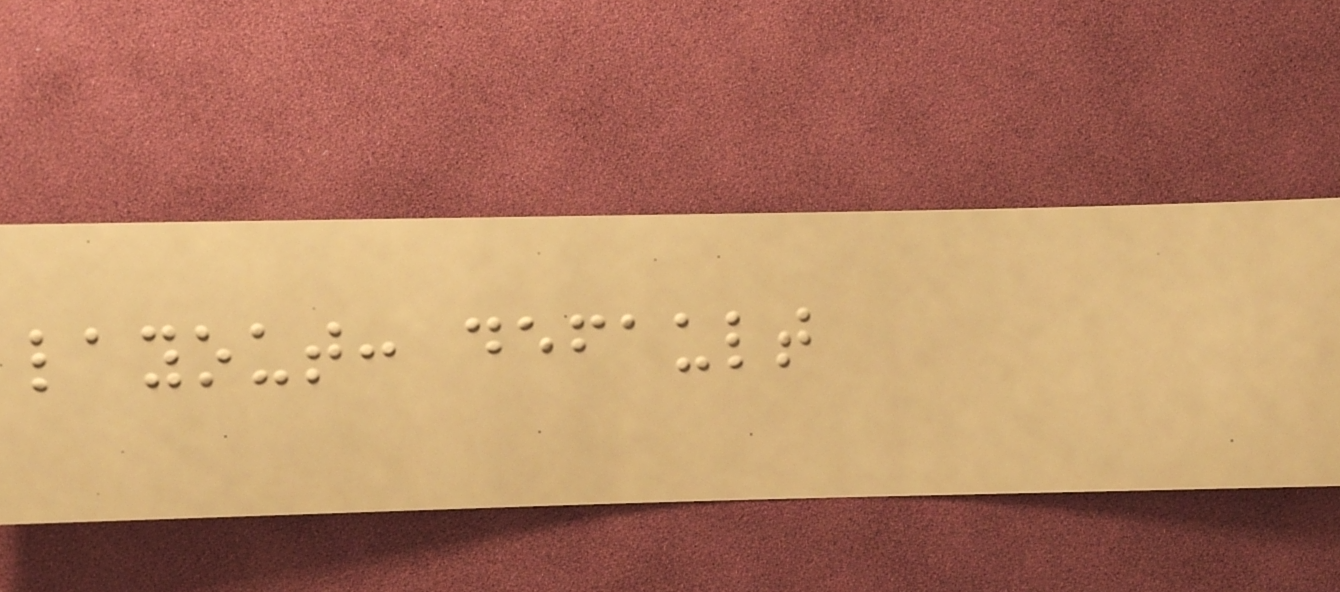layout: default
